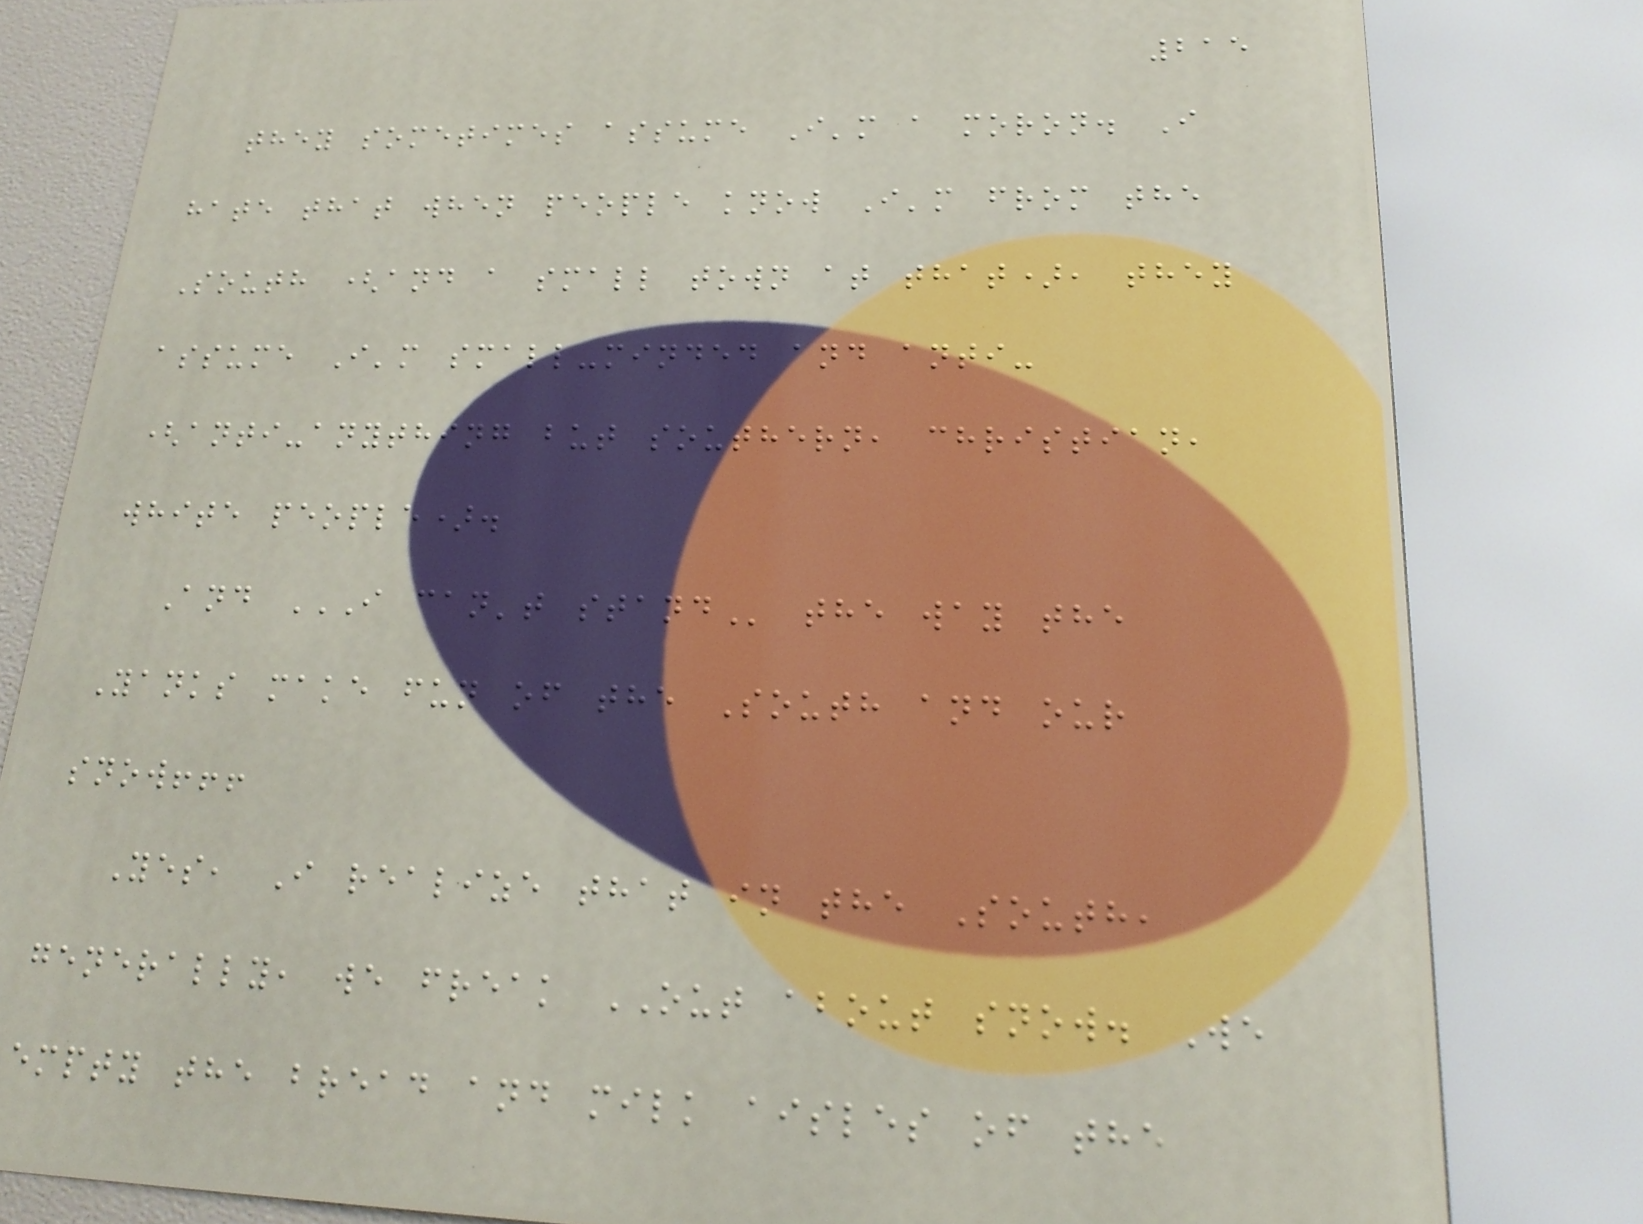215
they sometimes assume I'm a moron. I
hate that when people know I'm from the
South (and a small town at that), they
assume I'm small-minded and anti-
(anti-anything but southern, christian,
white people).
And I CAN'T STAND the way the
Yanks make fun of the South and our
snow!!!
Yes, I realize that in the South,
generally, we freak OUT about snow. We
empty the bread and milk aisles of the
